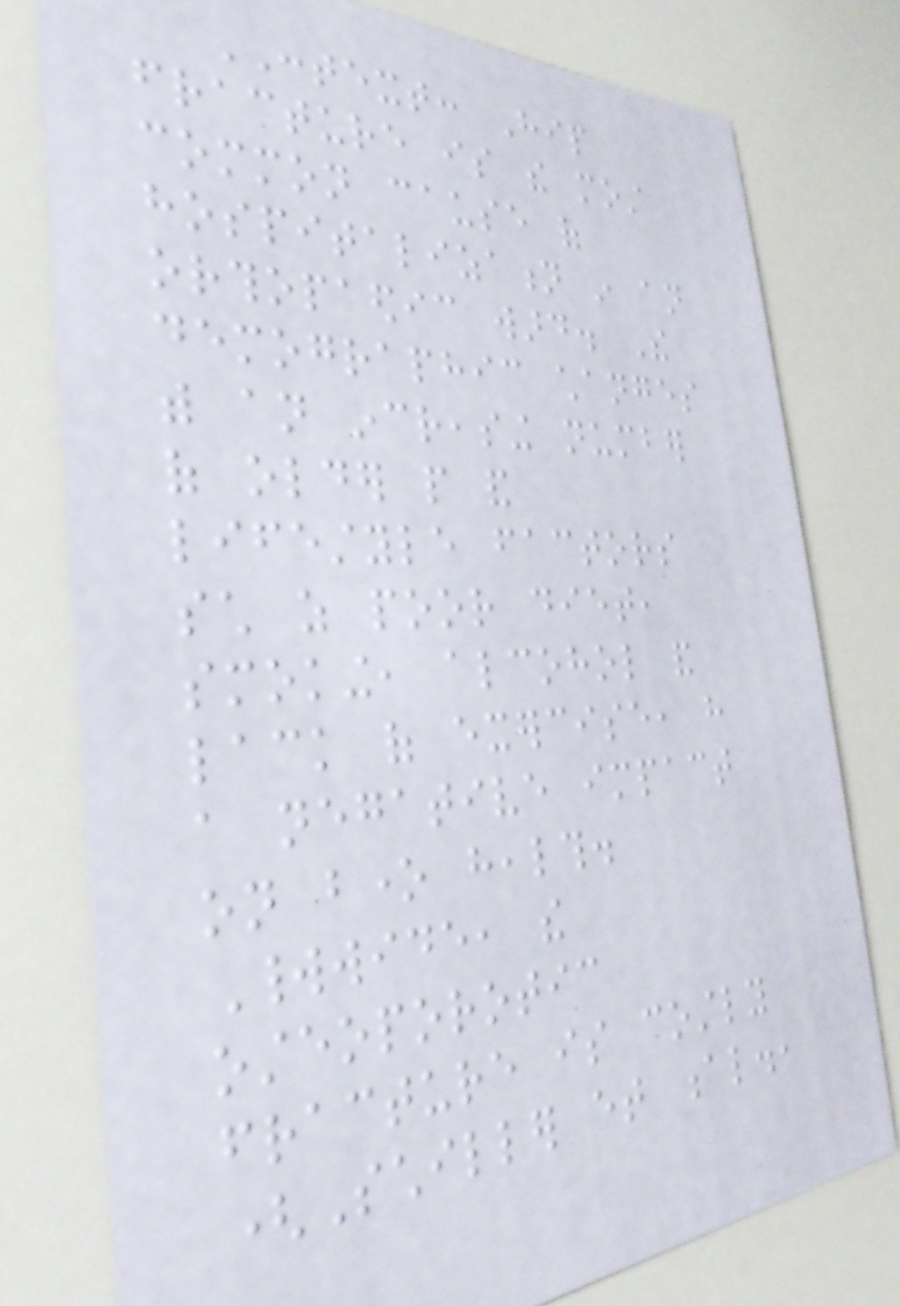CONTEXT: Hip
fracture is the most
common cause of
hospitalization in an
orthopaedic ward. The
demographic changes
with an increasing number
of older people and
lifestyle factors
such as poor diet,
smoking, alcohol and
lack of exercise, have
a negative impact
on bone health.
Worldwide, the
osteoporotic
fracture is costly
(Schiller et al.,
